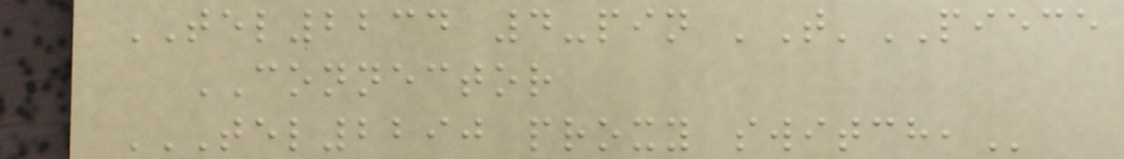TEL2234 4-pin 'T'PIECE
CONNECTOR
TEL2290 PROXY SWITCH,
